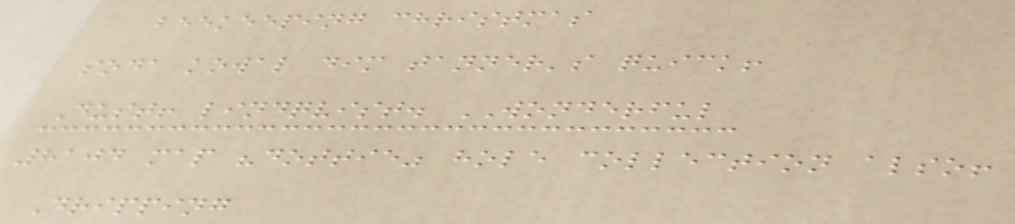beekeeping christmas
soda kowal dim tanner's quick!
Dust! lindqvist. WONDERFUL
8104 map "dottie" hole collection also!
Dripping
